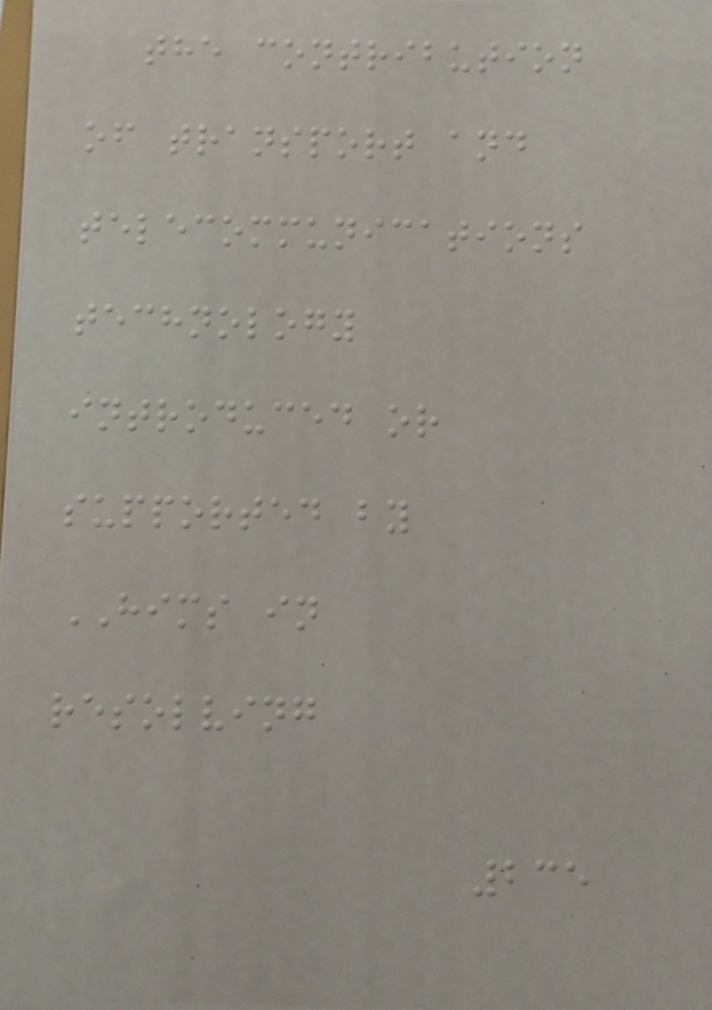the contribution
of transport and
telecommunications
technology
introduced or
supported by
HIMS in
resolving
235
